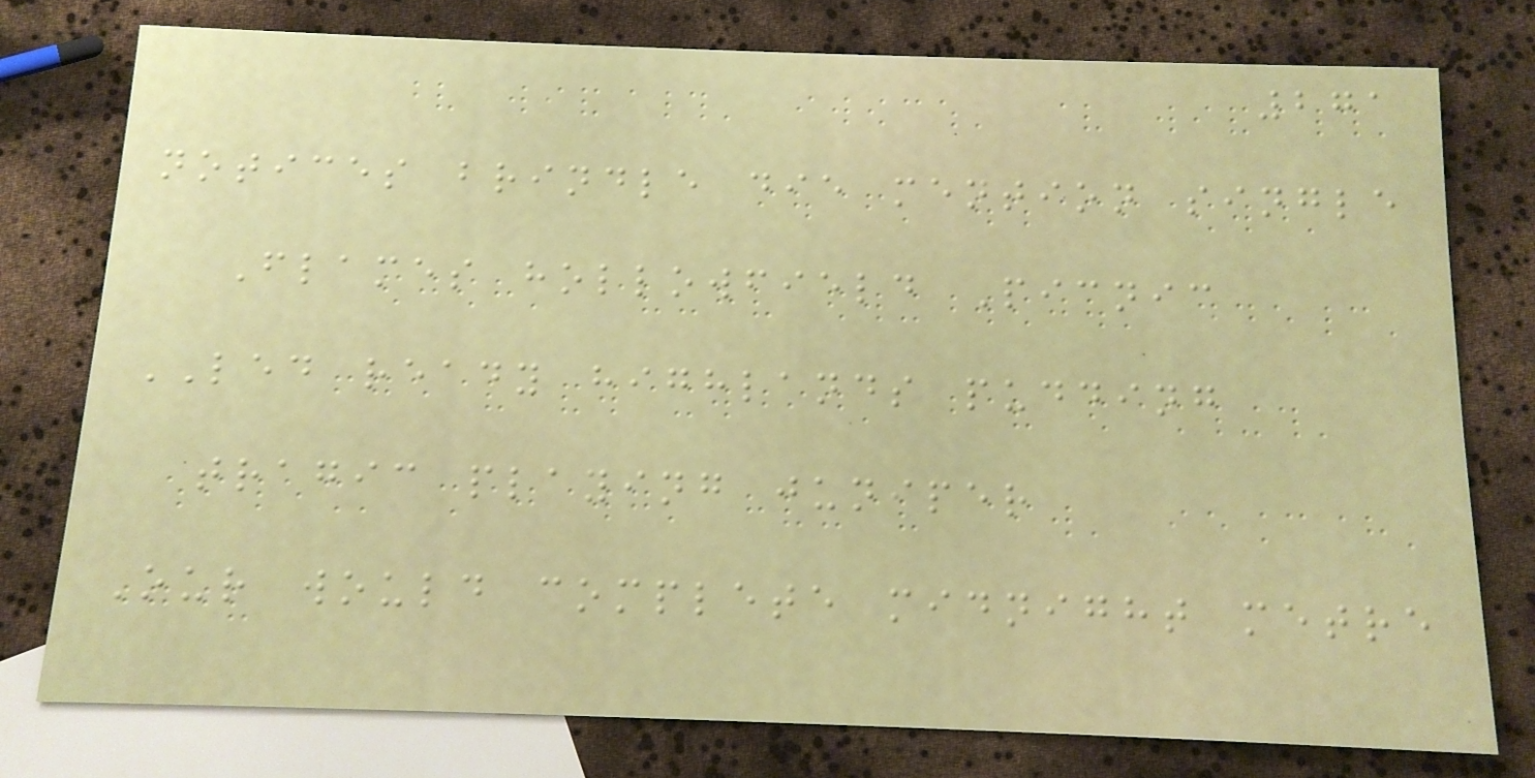271
notices brindle die mention single
Flames hollowfield Picnic
LED ready highlands pudding
tragic playing juniper
Our would complete midnight metre
